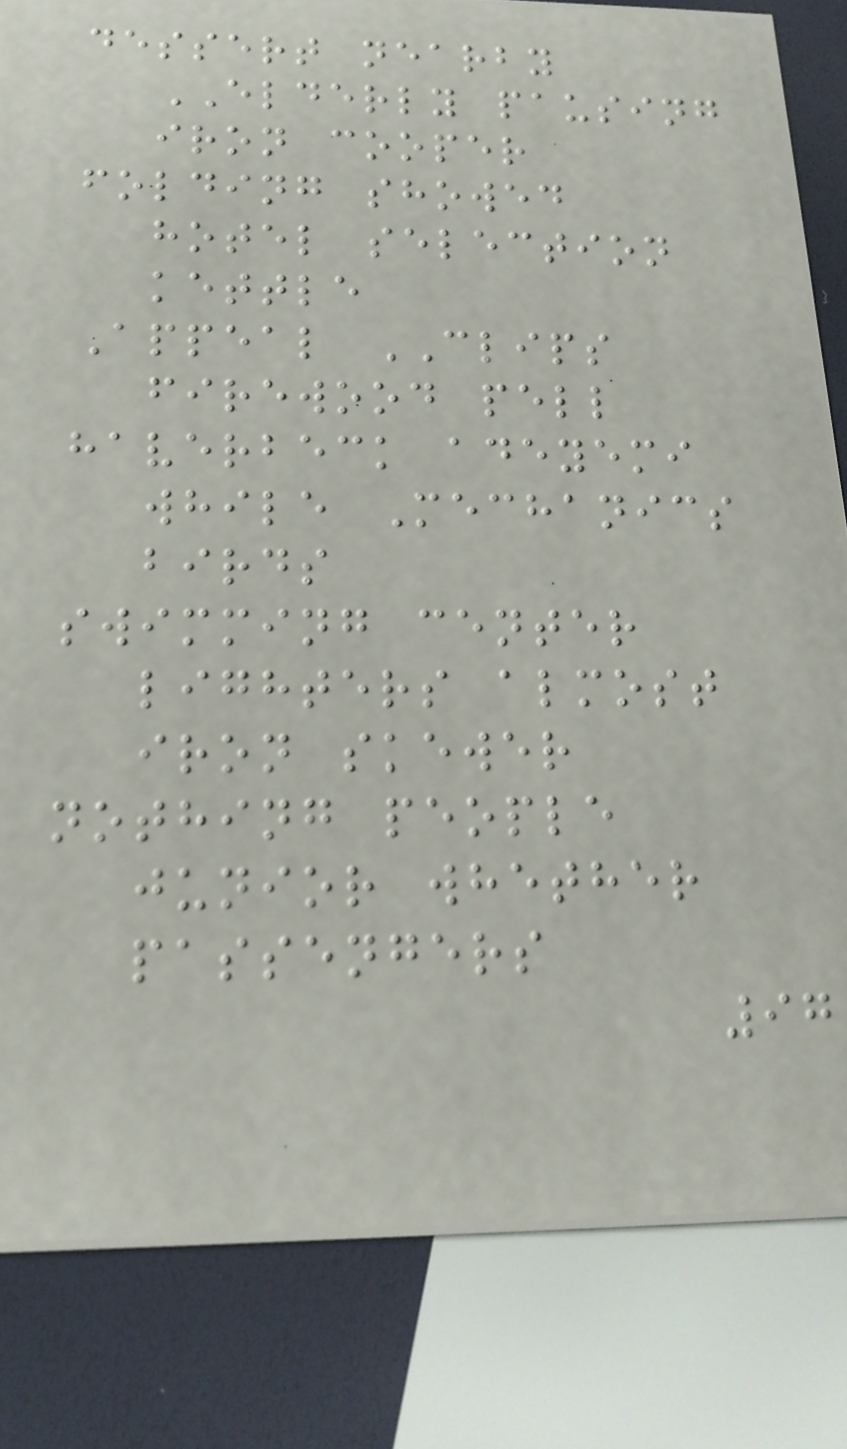dessert nearby
ELDERLY pausing
iron cooper
folding showed
hotel selection
kettle
Appeal CLIPS
firewood pell
haverbeck adeyemi
while Mechanics
birds
swimming center
lighters almost
iron skewer
nothing people
junior whether
passengers
97
